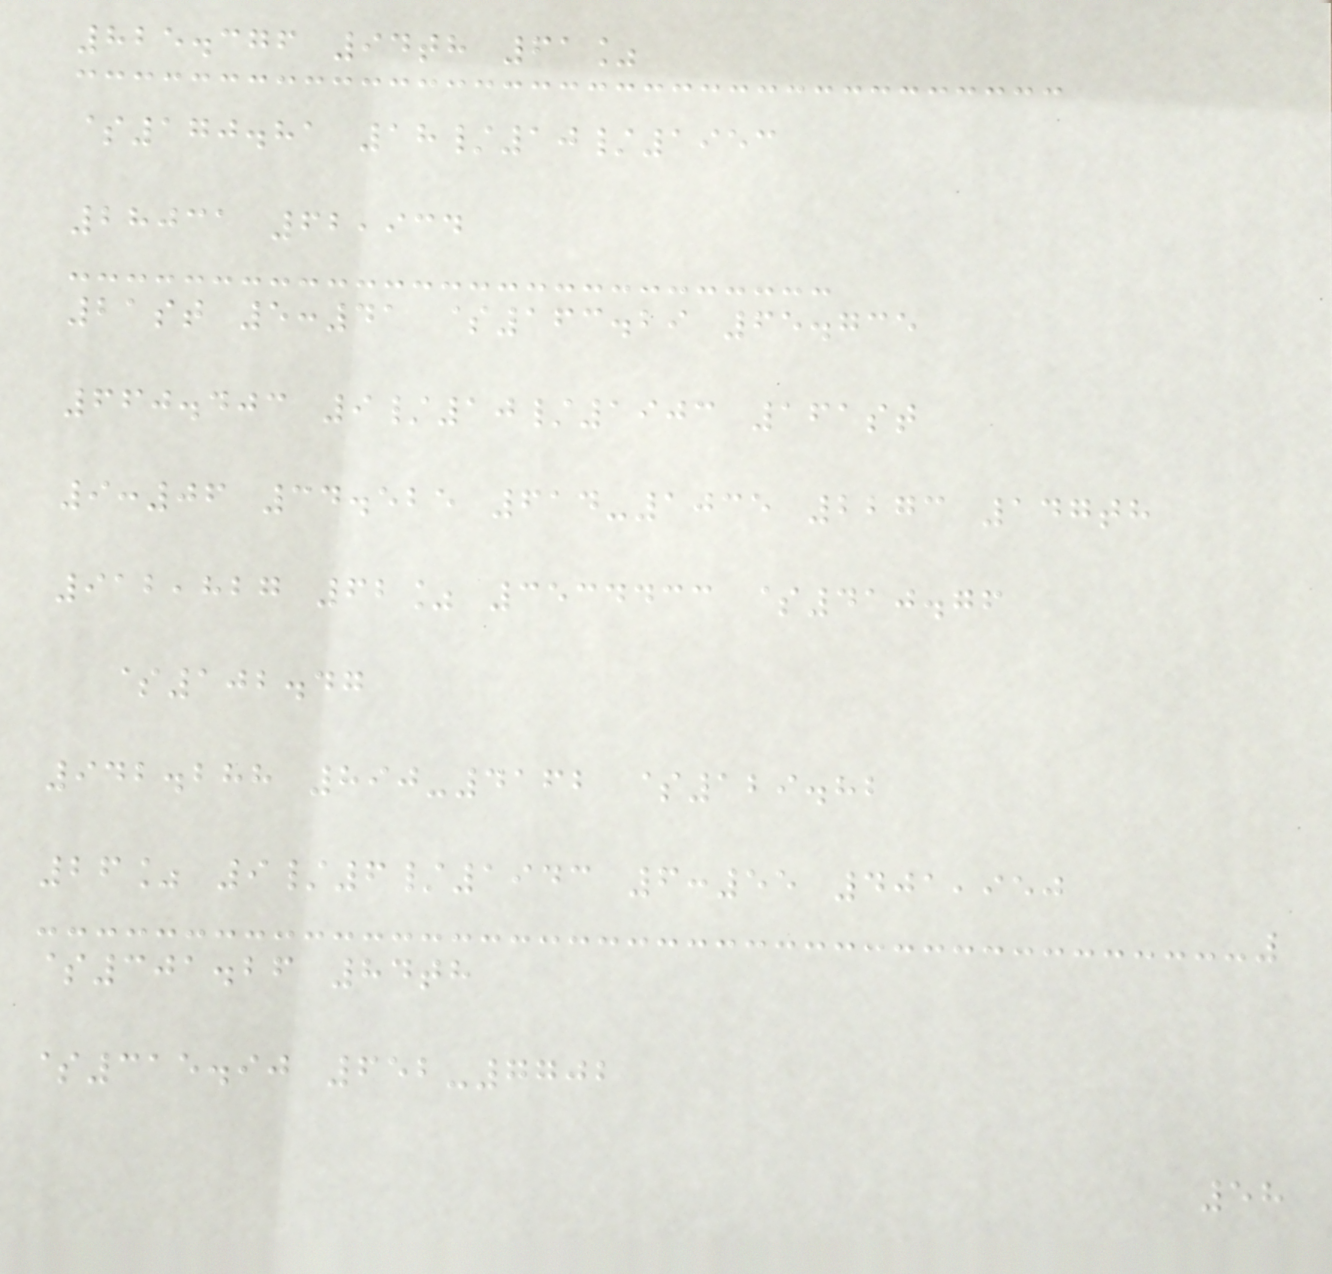825.376 94th 61%
$170.81 18/10/1953
28031 62,934
21st 5:41 $163.29 65.735
660.403 9/10/1903 161st
9:06 34.525 614-1035 2273 147th
912,827 62% 3534433 $410.76
$102.47
942.288 890-4162 $129.82
26% 9/6/1943 6:55 401,950
$301.26 84th
$315.90 652-7702
58
